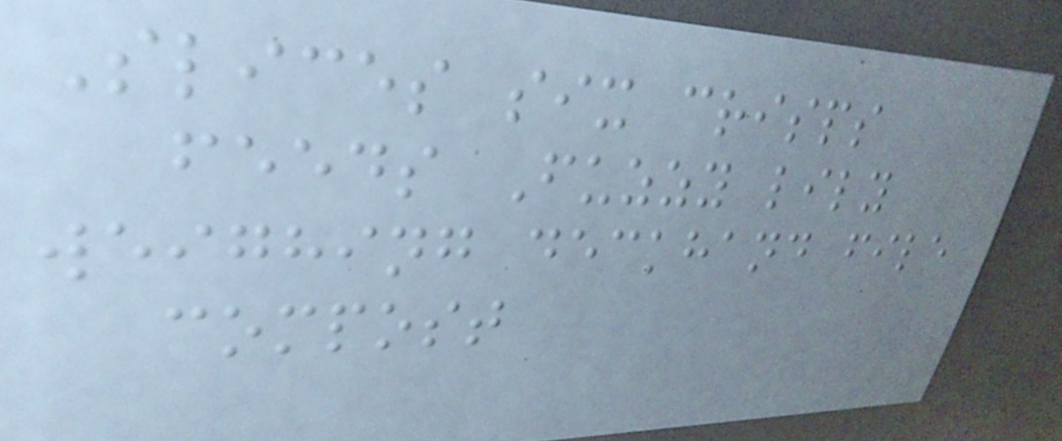Slices six crisps
feeds Fuzzy lily
weighing deckhand file
compost
